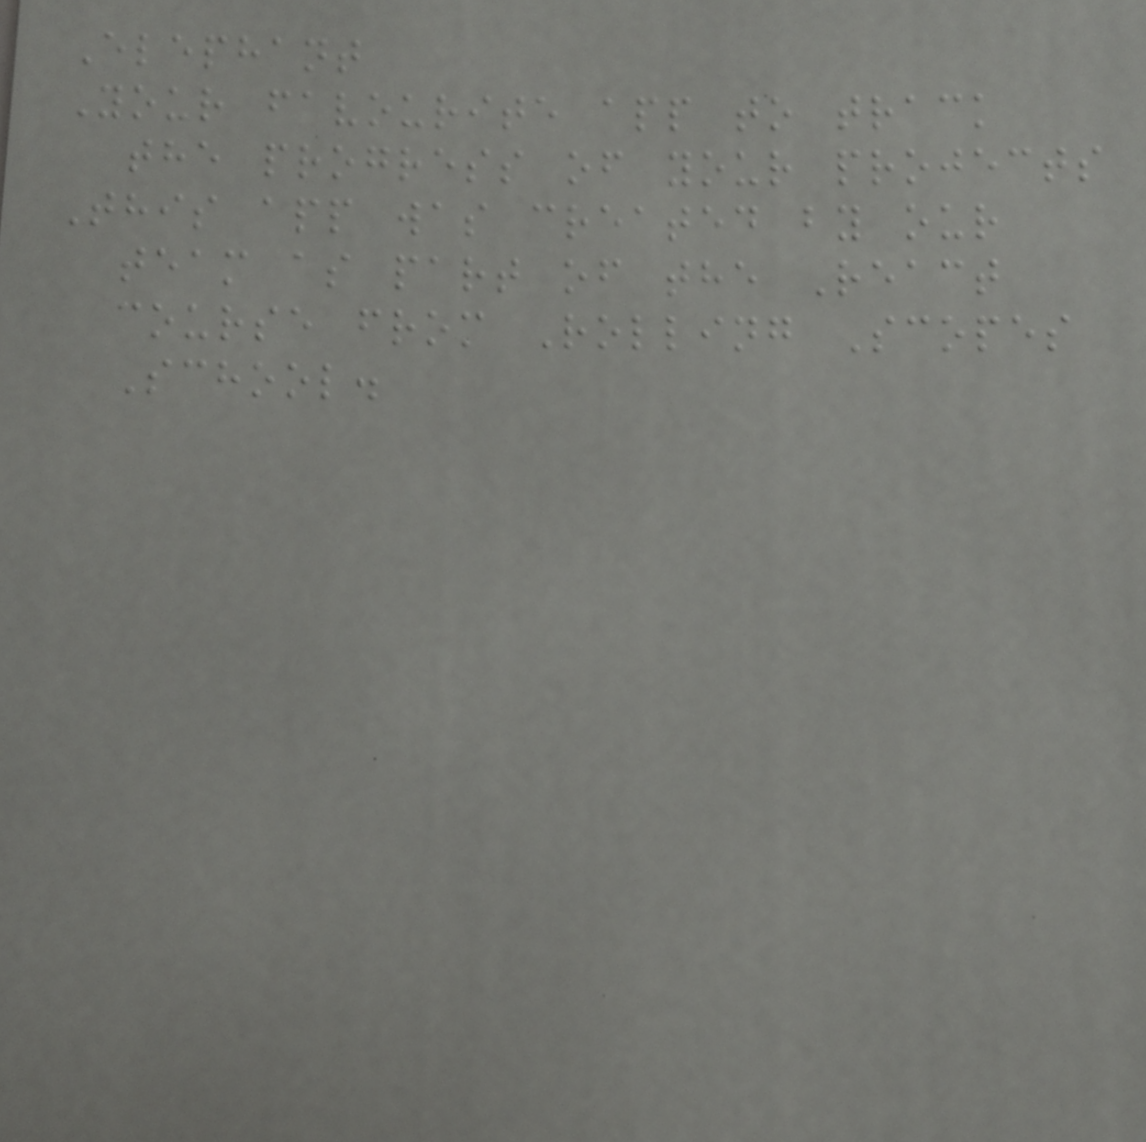Elephant
Your favourite app to track
the progress of your projects
This app was created by our
team as part of the React
course from Rolling Scopes
School.
